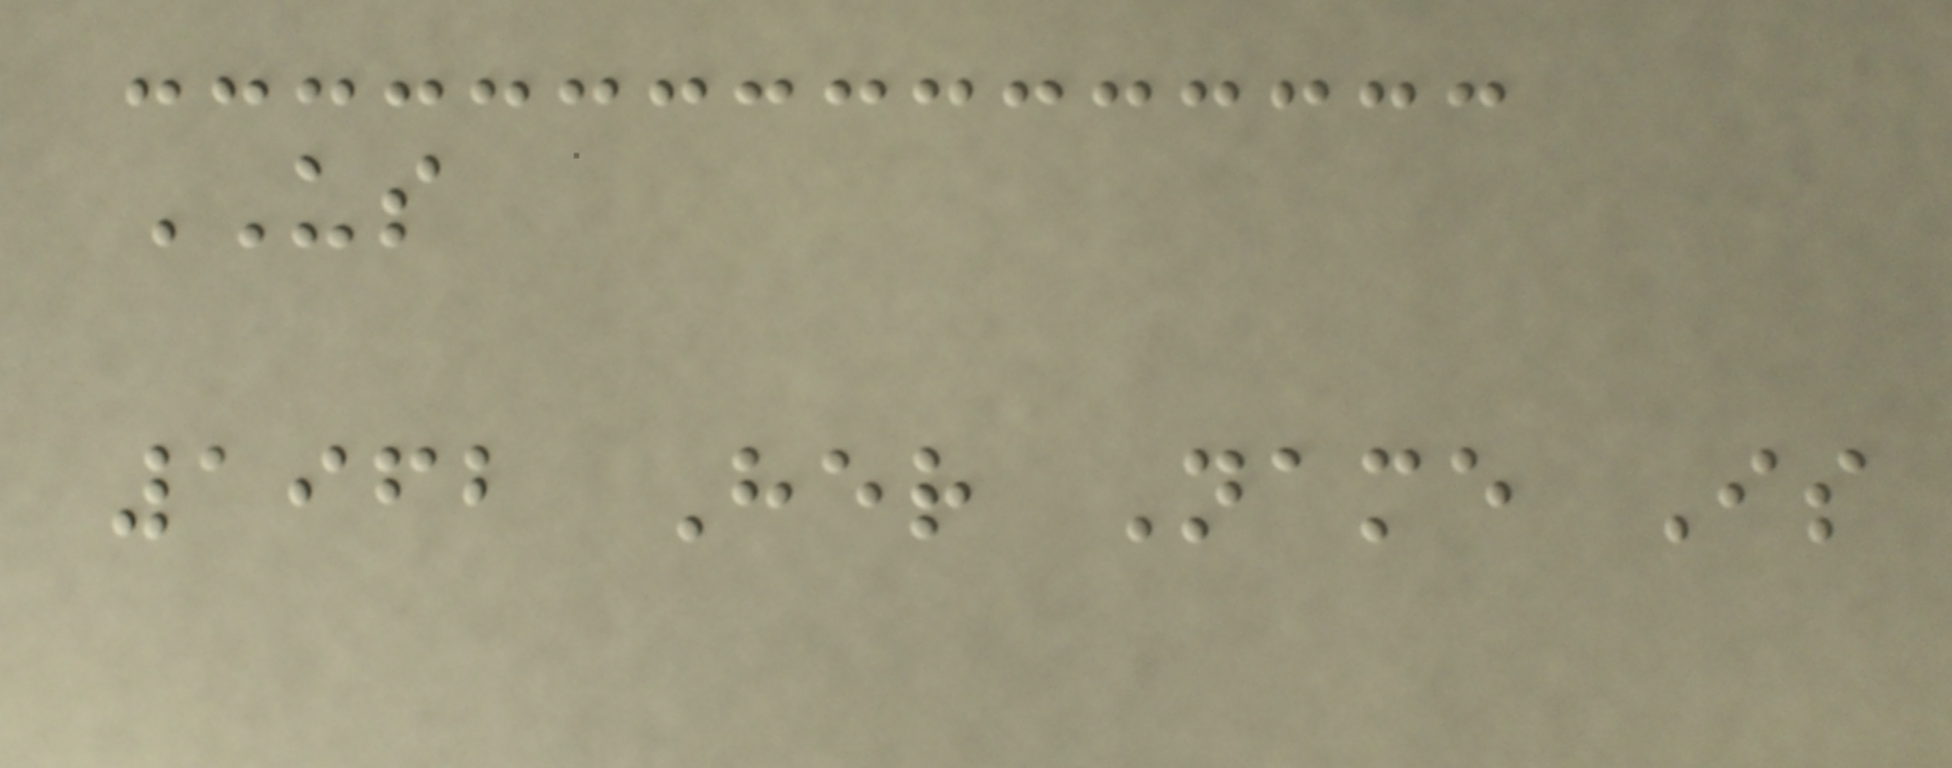US
1962 Her Name Is
